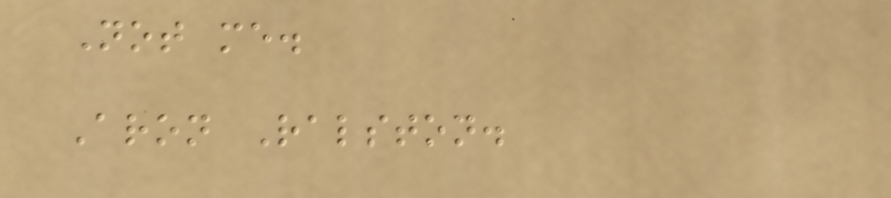Not me.
Aron Ralston.
